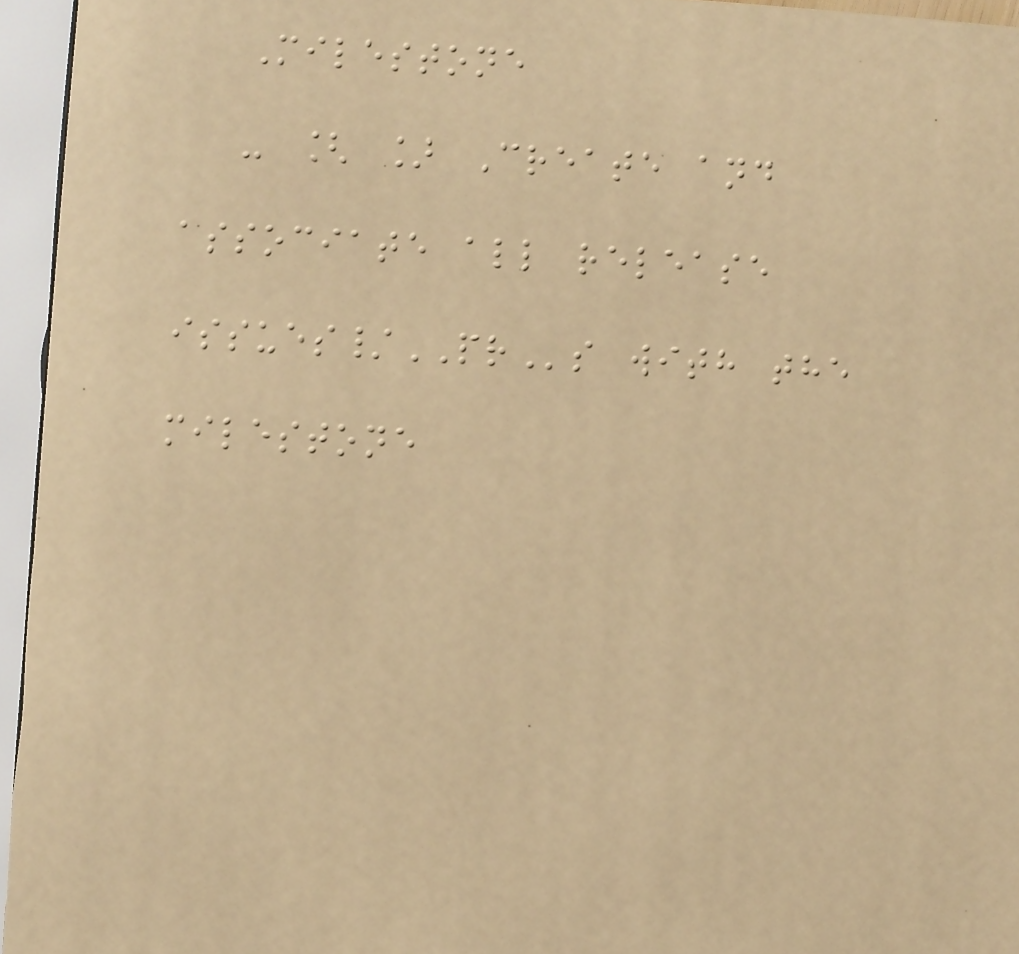Milestone
- [ ] Create and
associate all release
issues/PRs with the
milestone
